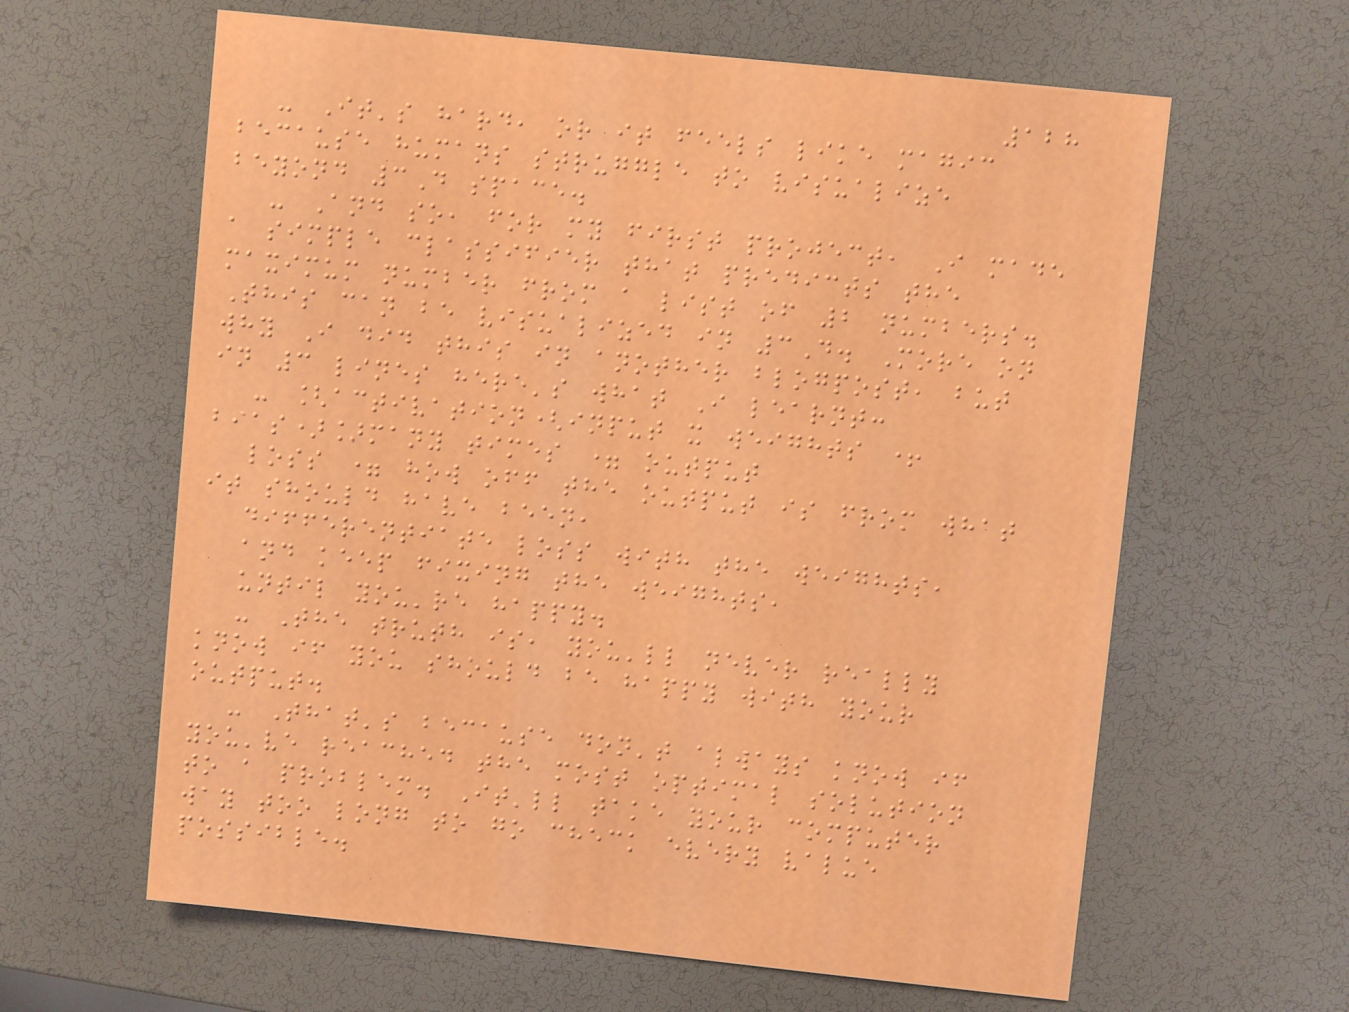128
- It's hard, or it feels like magic
because humans struggle to visualize
beyond 3D space.
- And so, for my first project, I made
a simple classifier that predicts the
maximum number from a list of 2 numbers.
This can be visualized in 3D. More on
why I did this in another blogpost, but
in 3 lines here's what I learnt:
- [activation(input x weights +
bias)]many times = output
loss = how off the output is from what
it should have been,
differentiate loss with the weights,
and keep fixing the weights,
until you're happy.
- The truth is, you'll never really
know if you should be happy with your
output.
- That's because don't always know if
you've reached the most optimal solution
to a problem. It'll take your computer
way too long to go check every value
possible.
